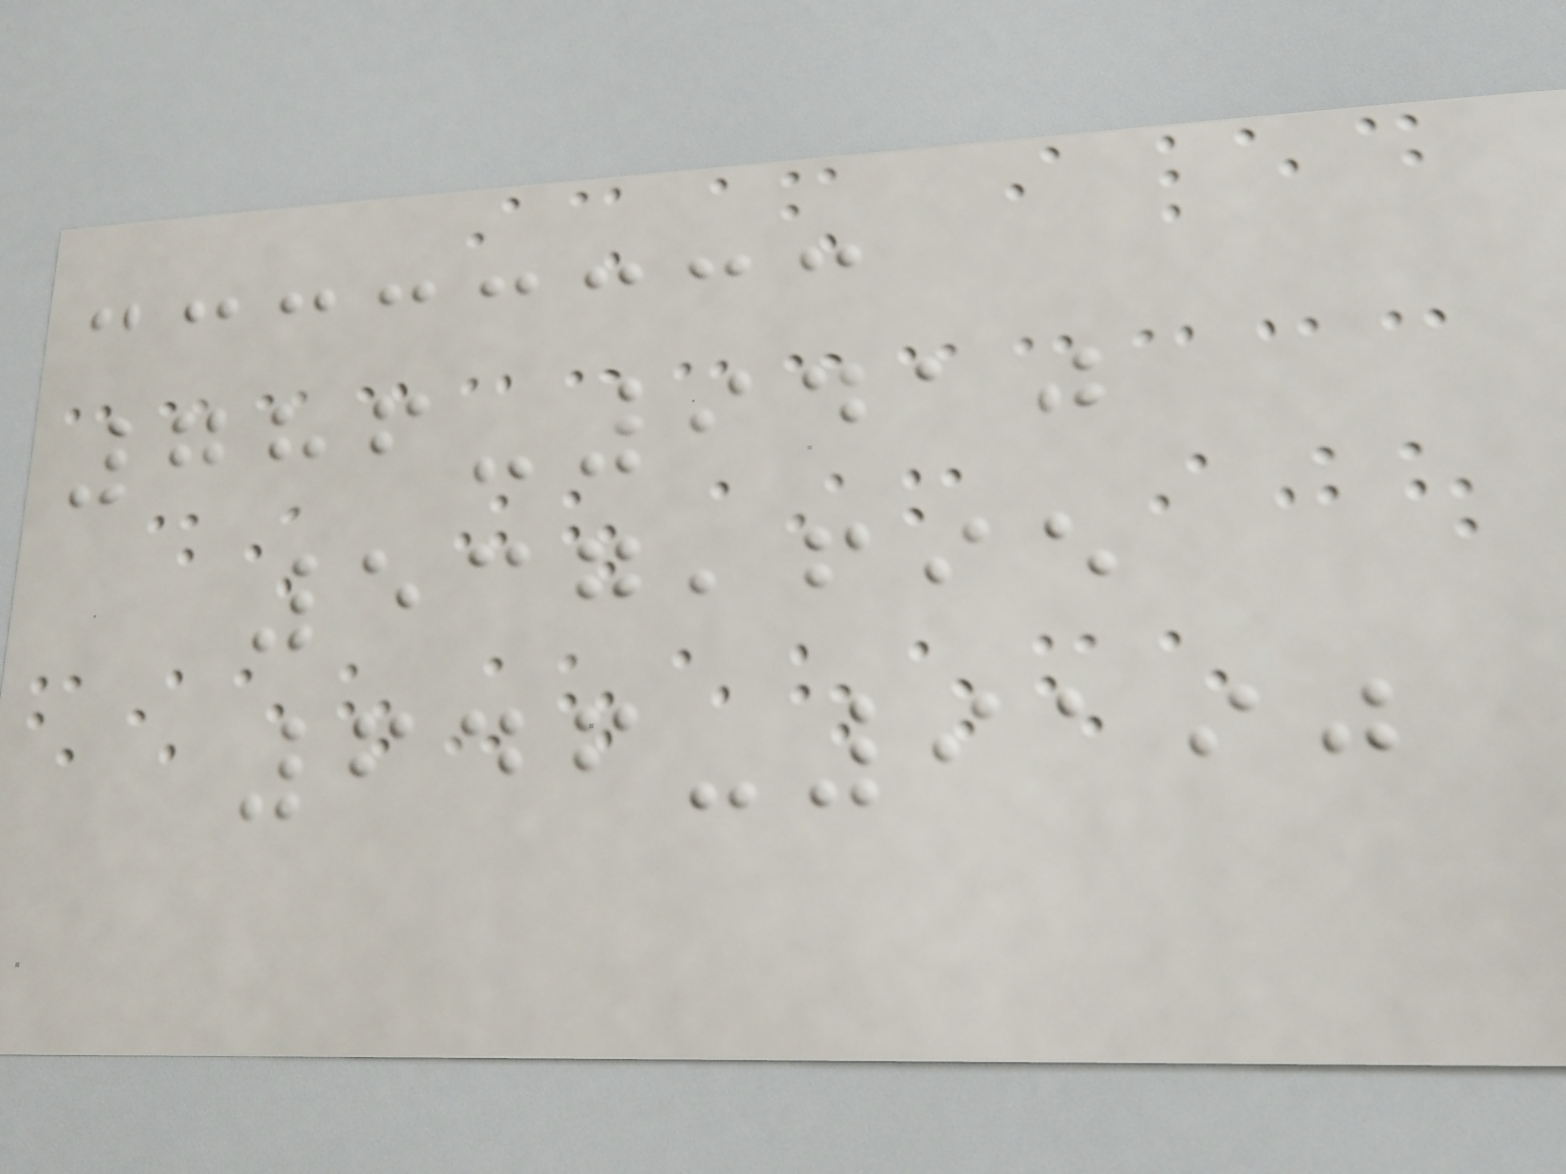786-9410
537,695
646-9190
